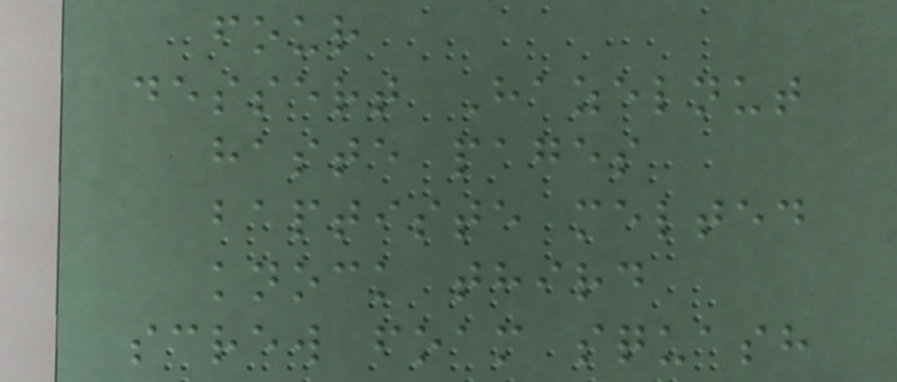four
dessert Hazelnut
haste pages
baptiste melted
knock third
screw foam squash
